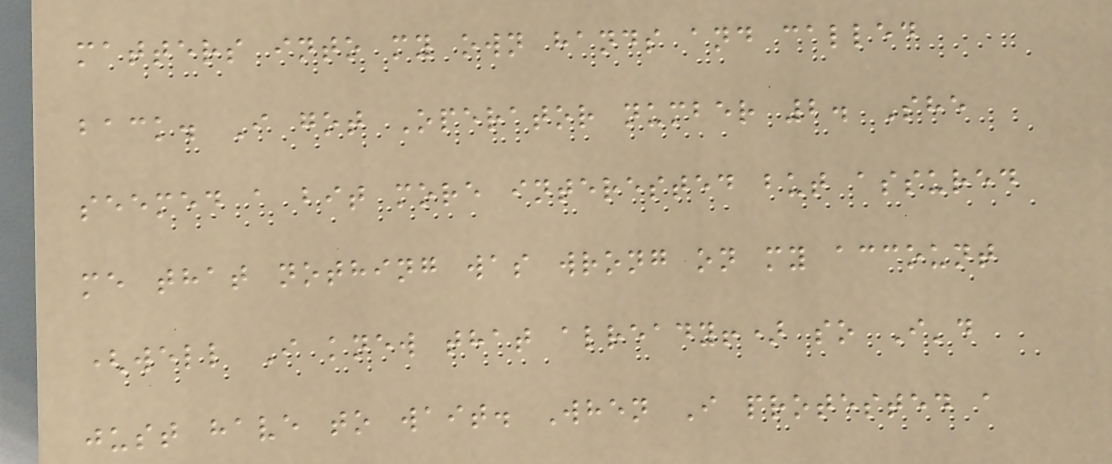matters into my own hands and called
back. I got Operator number 2. She
seemed a bit more interested but assured
me that nothing was wrong on my account
(well I knew that already!) so I'd
just have to wait. When I protested a
